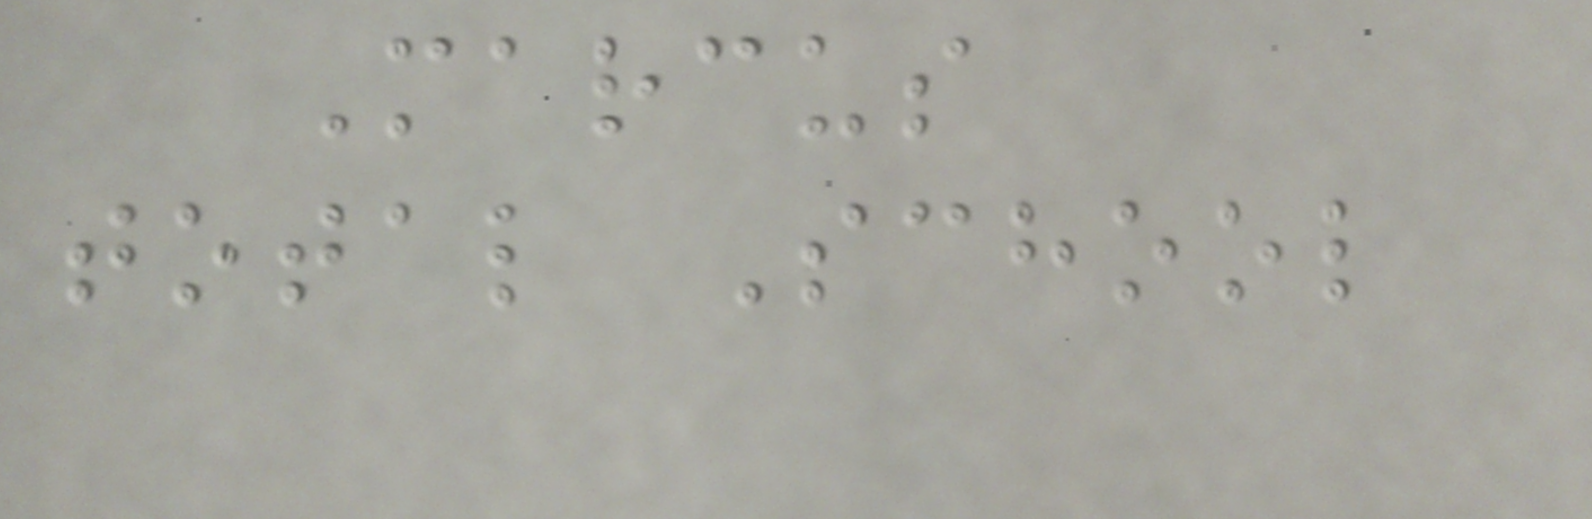Marcus
total School
